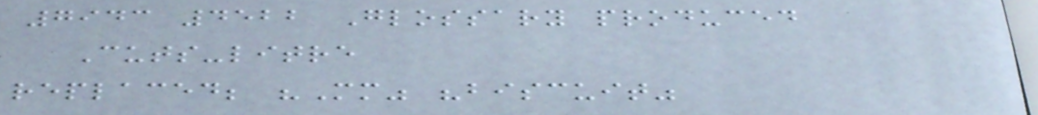7943 4522 Glossary produced
Cuts-litre
replaced; "Mm" "biscuit"
